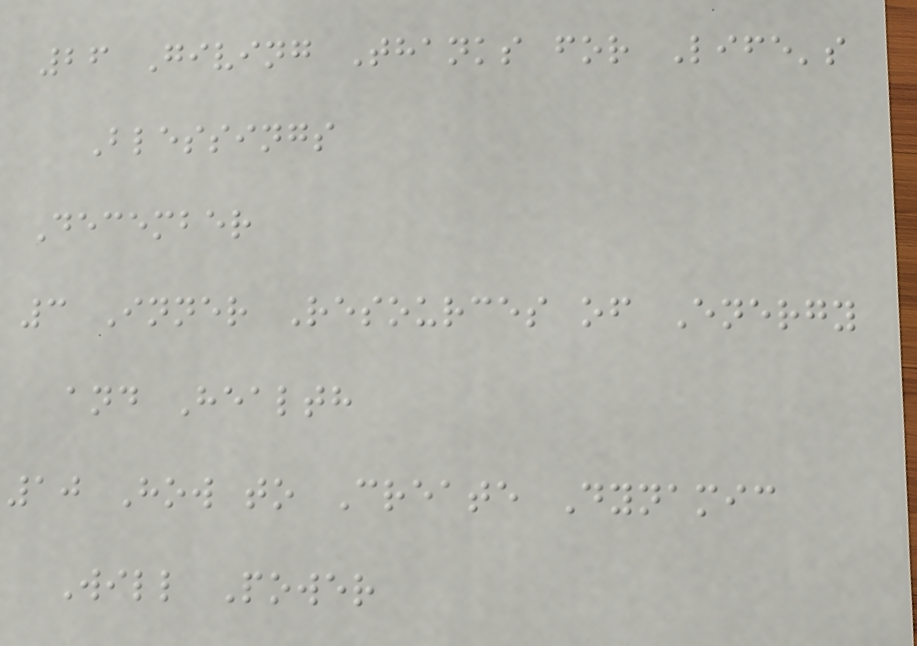26 Giving Thanks for Life's
Blessings
December
3 Inner Resources of Energy
and Health
10 How to Create Dynamic
Will Power
